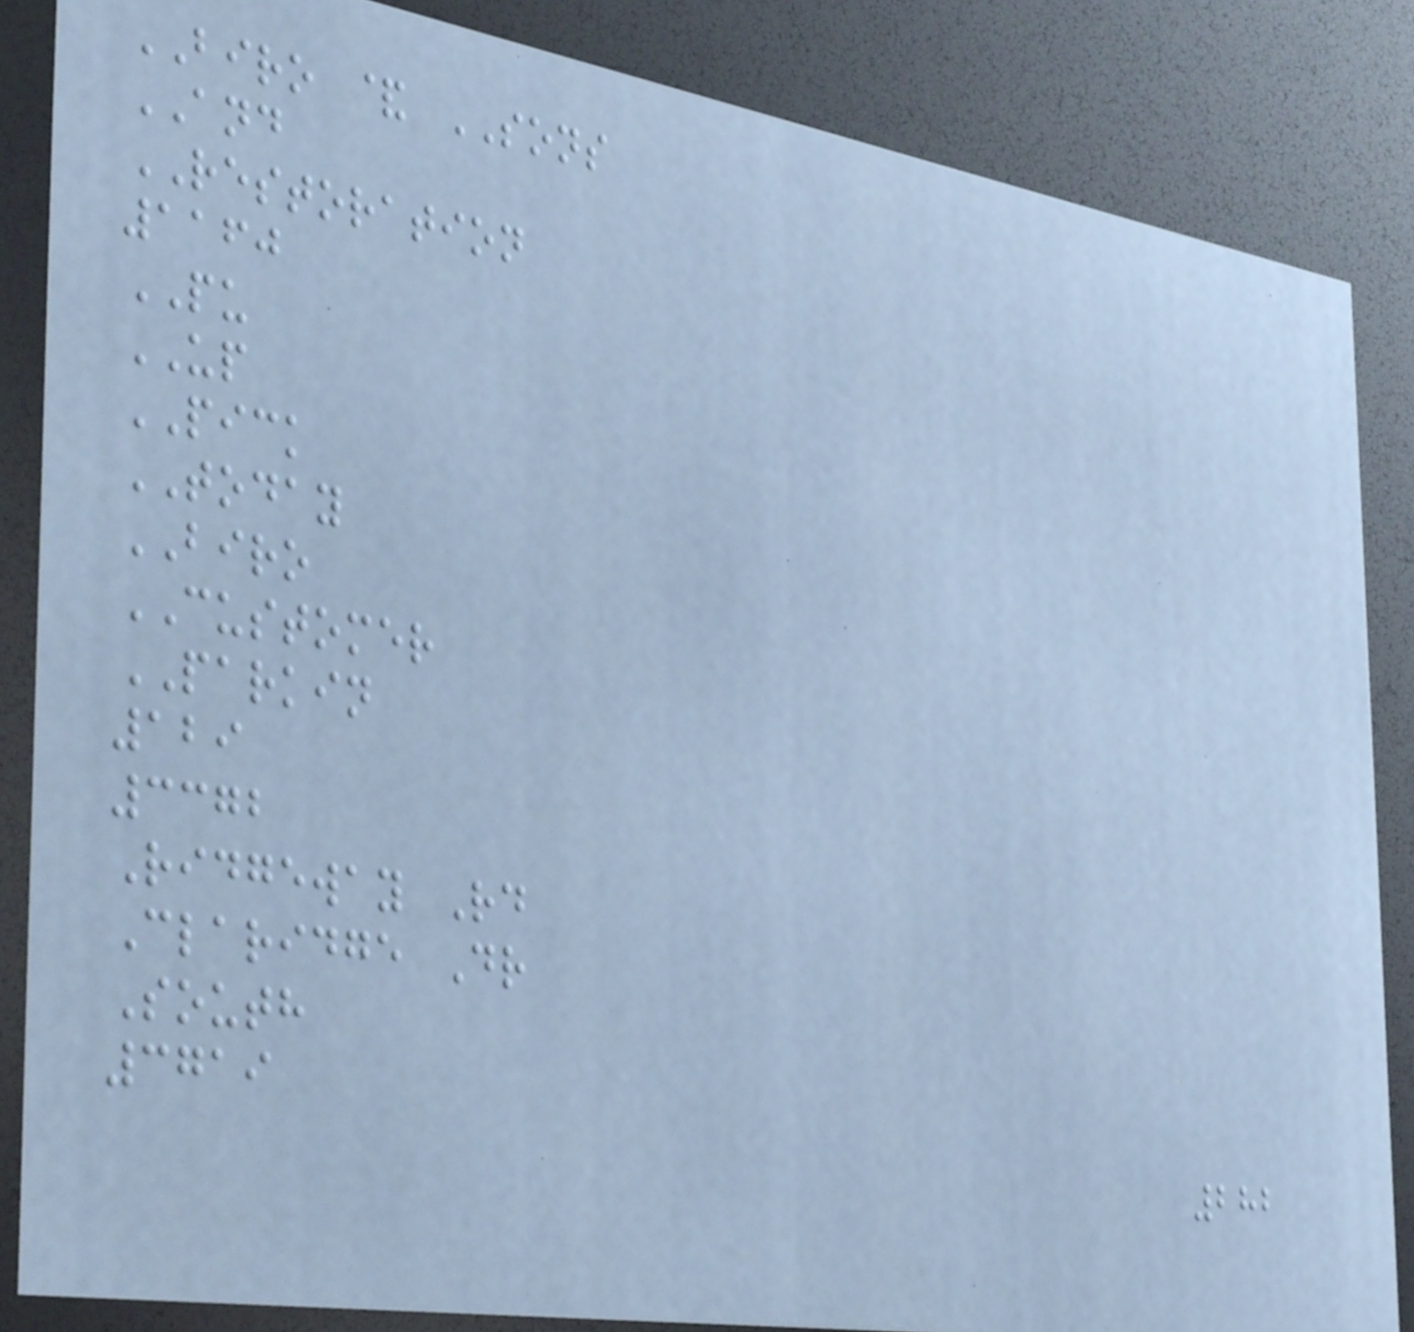BIRO & SONS
AND
RESTORATION
1160
PU
UP
PICK
TODAY
BIRO
CUSTOMER
PARKIN
129
3372
Ridgeway Rd
Claridge Dr
South
3719
282
